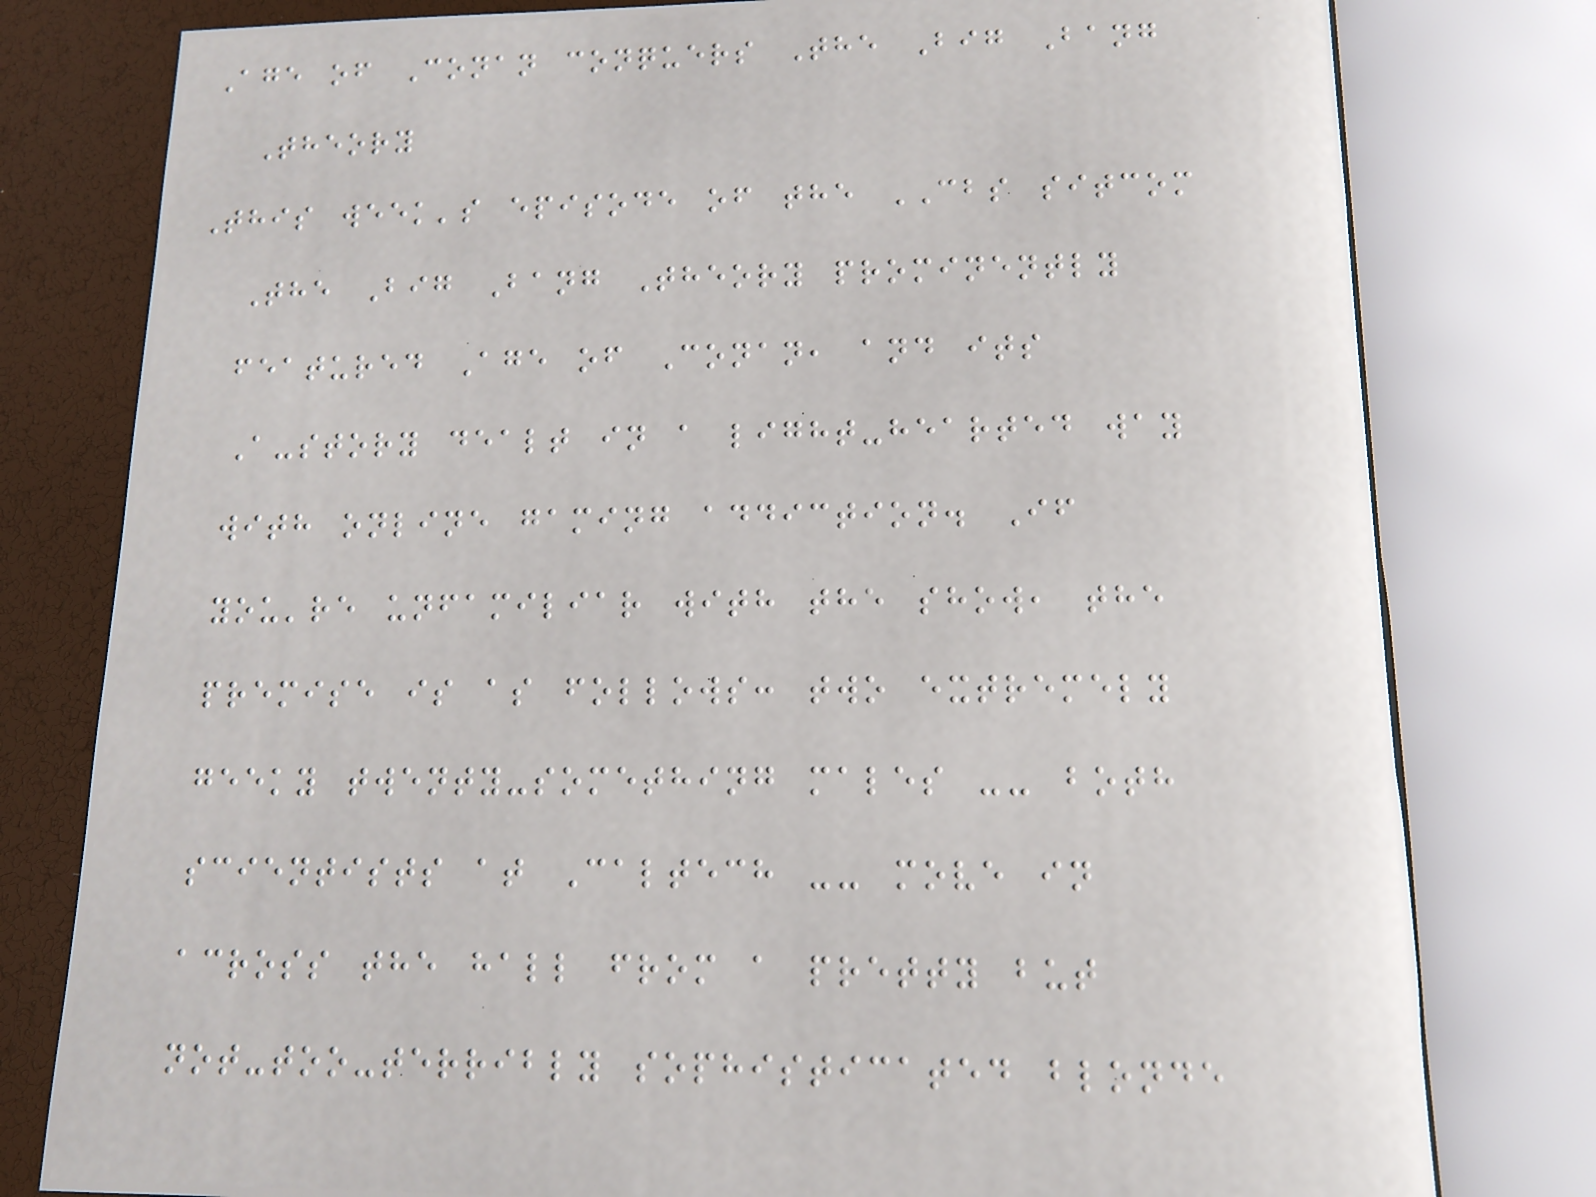Age of Conan conquers The Big Bang
Theory
This week's episode of the CBS sitcom
The Big Bang Theory prominently
featured Age of Conan, and its
A-story dealt in a light-hearted way
with online gaming addiction. If
you're unfamiliar with the show, the
premise is as follows: two extremely
geeky twenty-something males -- both
scientists at Caltech -- move in
across the hall from a pretty but
not-too-terribly sophisticated blonde
